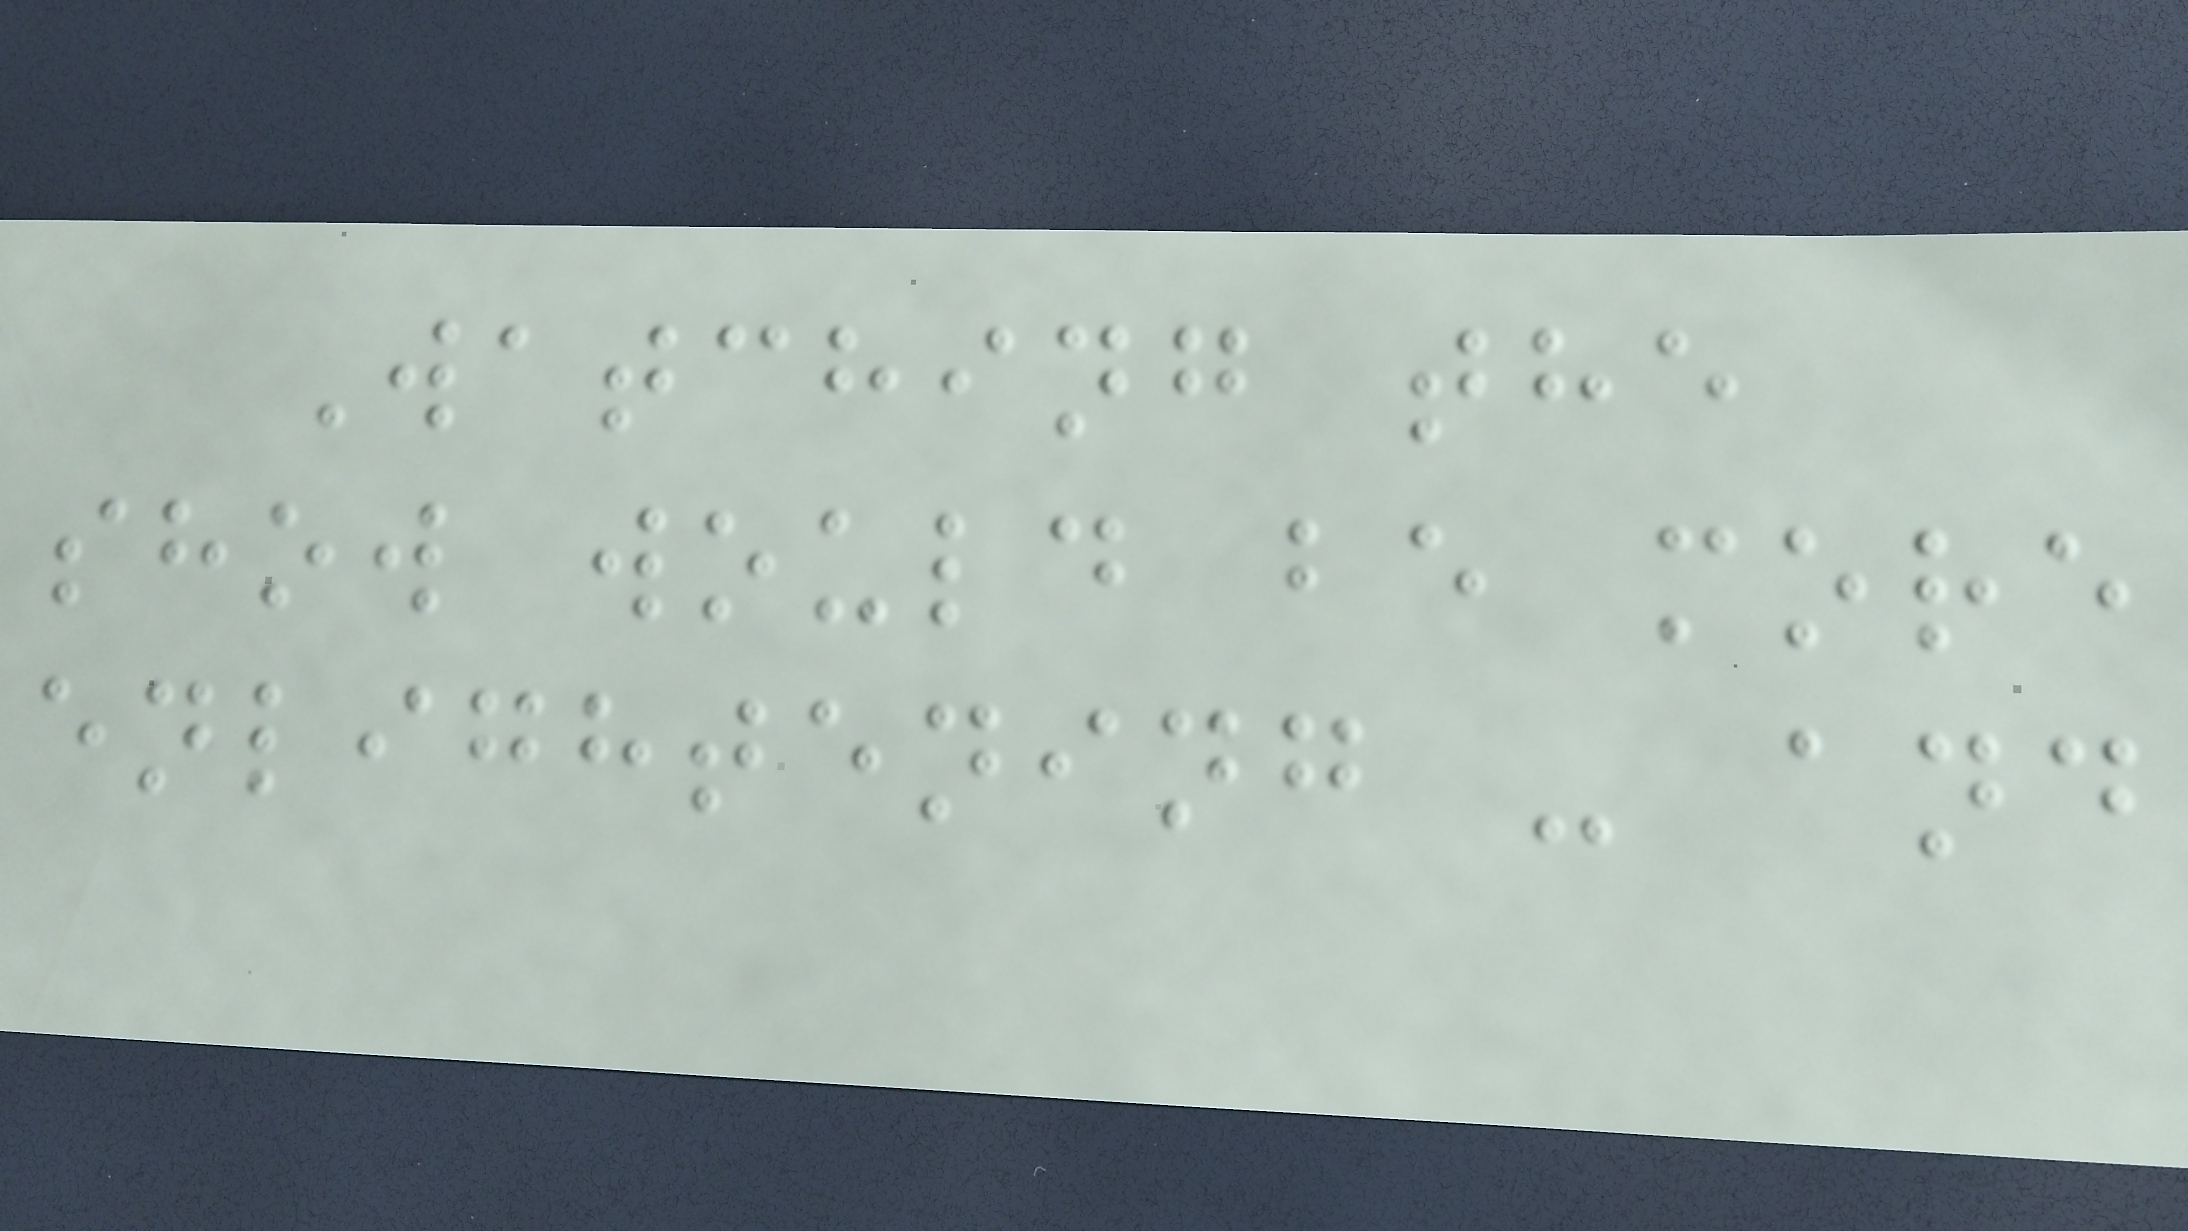Watching the
show would be more
enlightening - and
